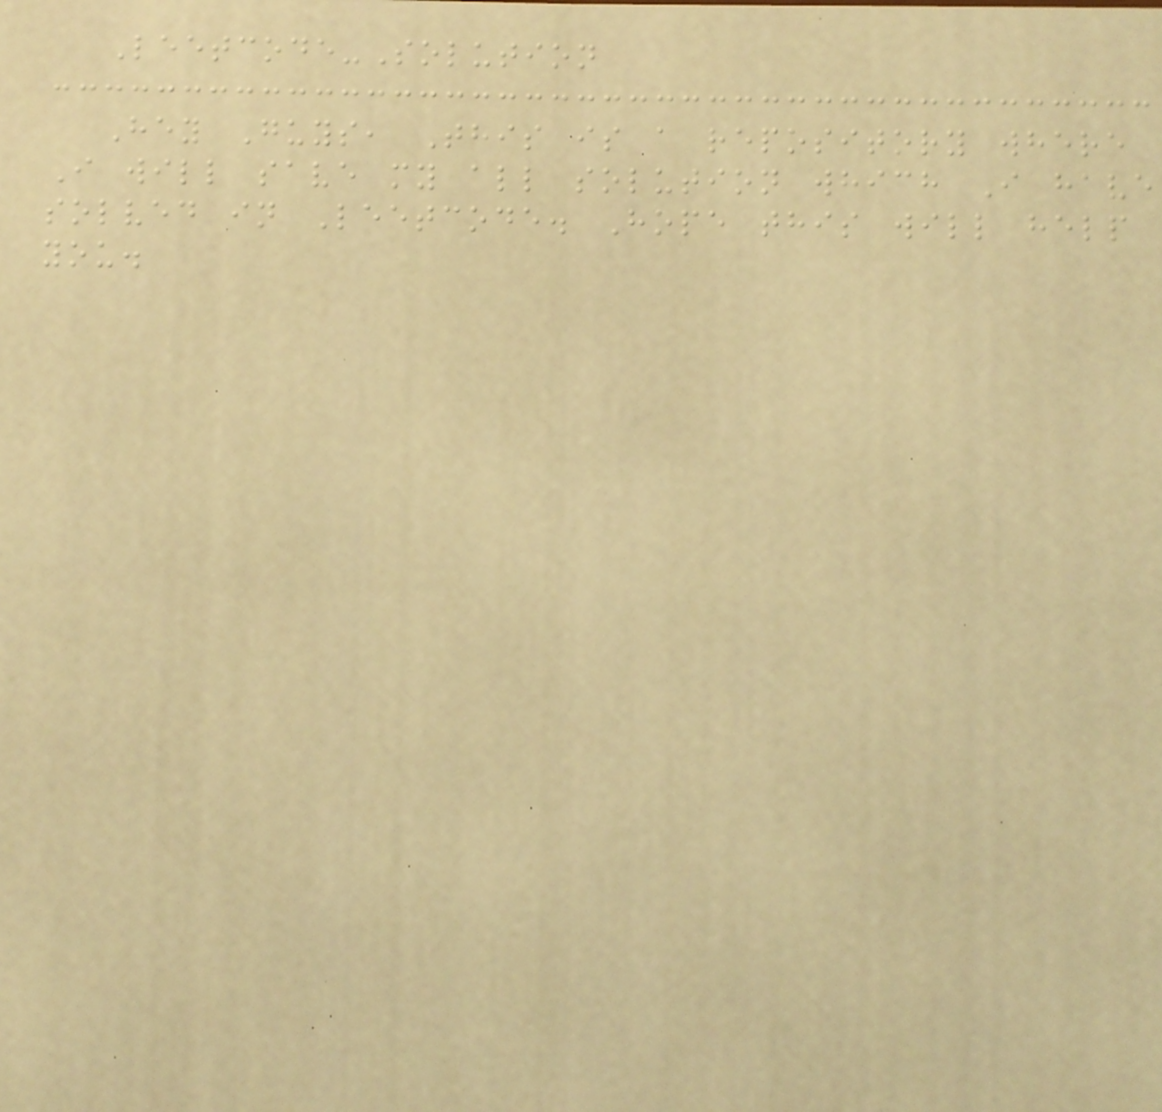Leetcode-Solution
Hey Guys, This is a repository where
I will save my all solution which I have
solved in Leetcode. Hope this will help
you.
